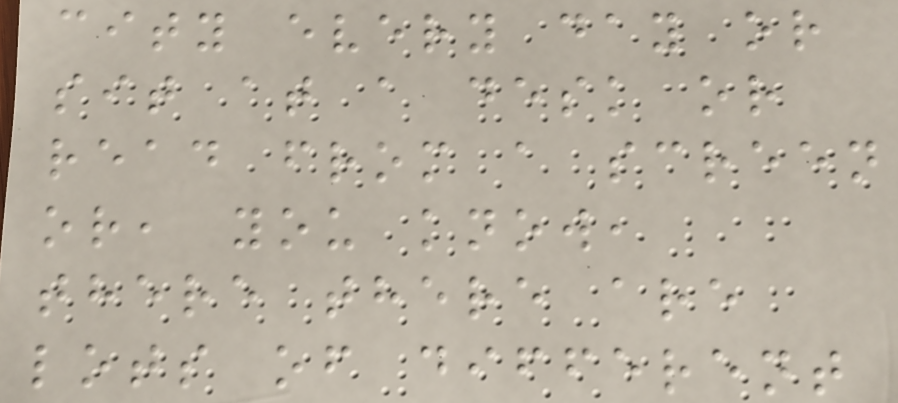city every day or
sit at a desk or
read from a screen
or, you know,
there there are
lots of different
